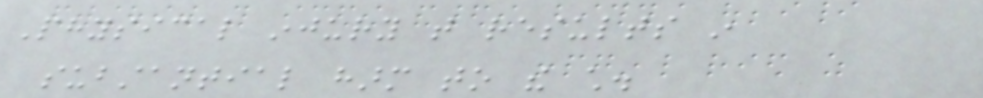Physical injury that results in
substantial harm to the child.
